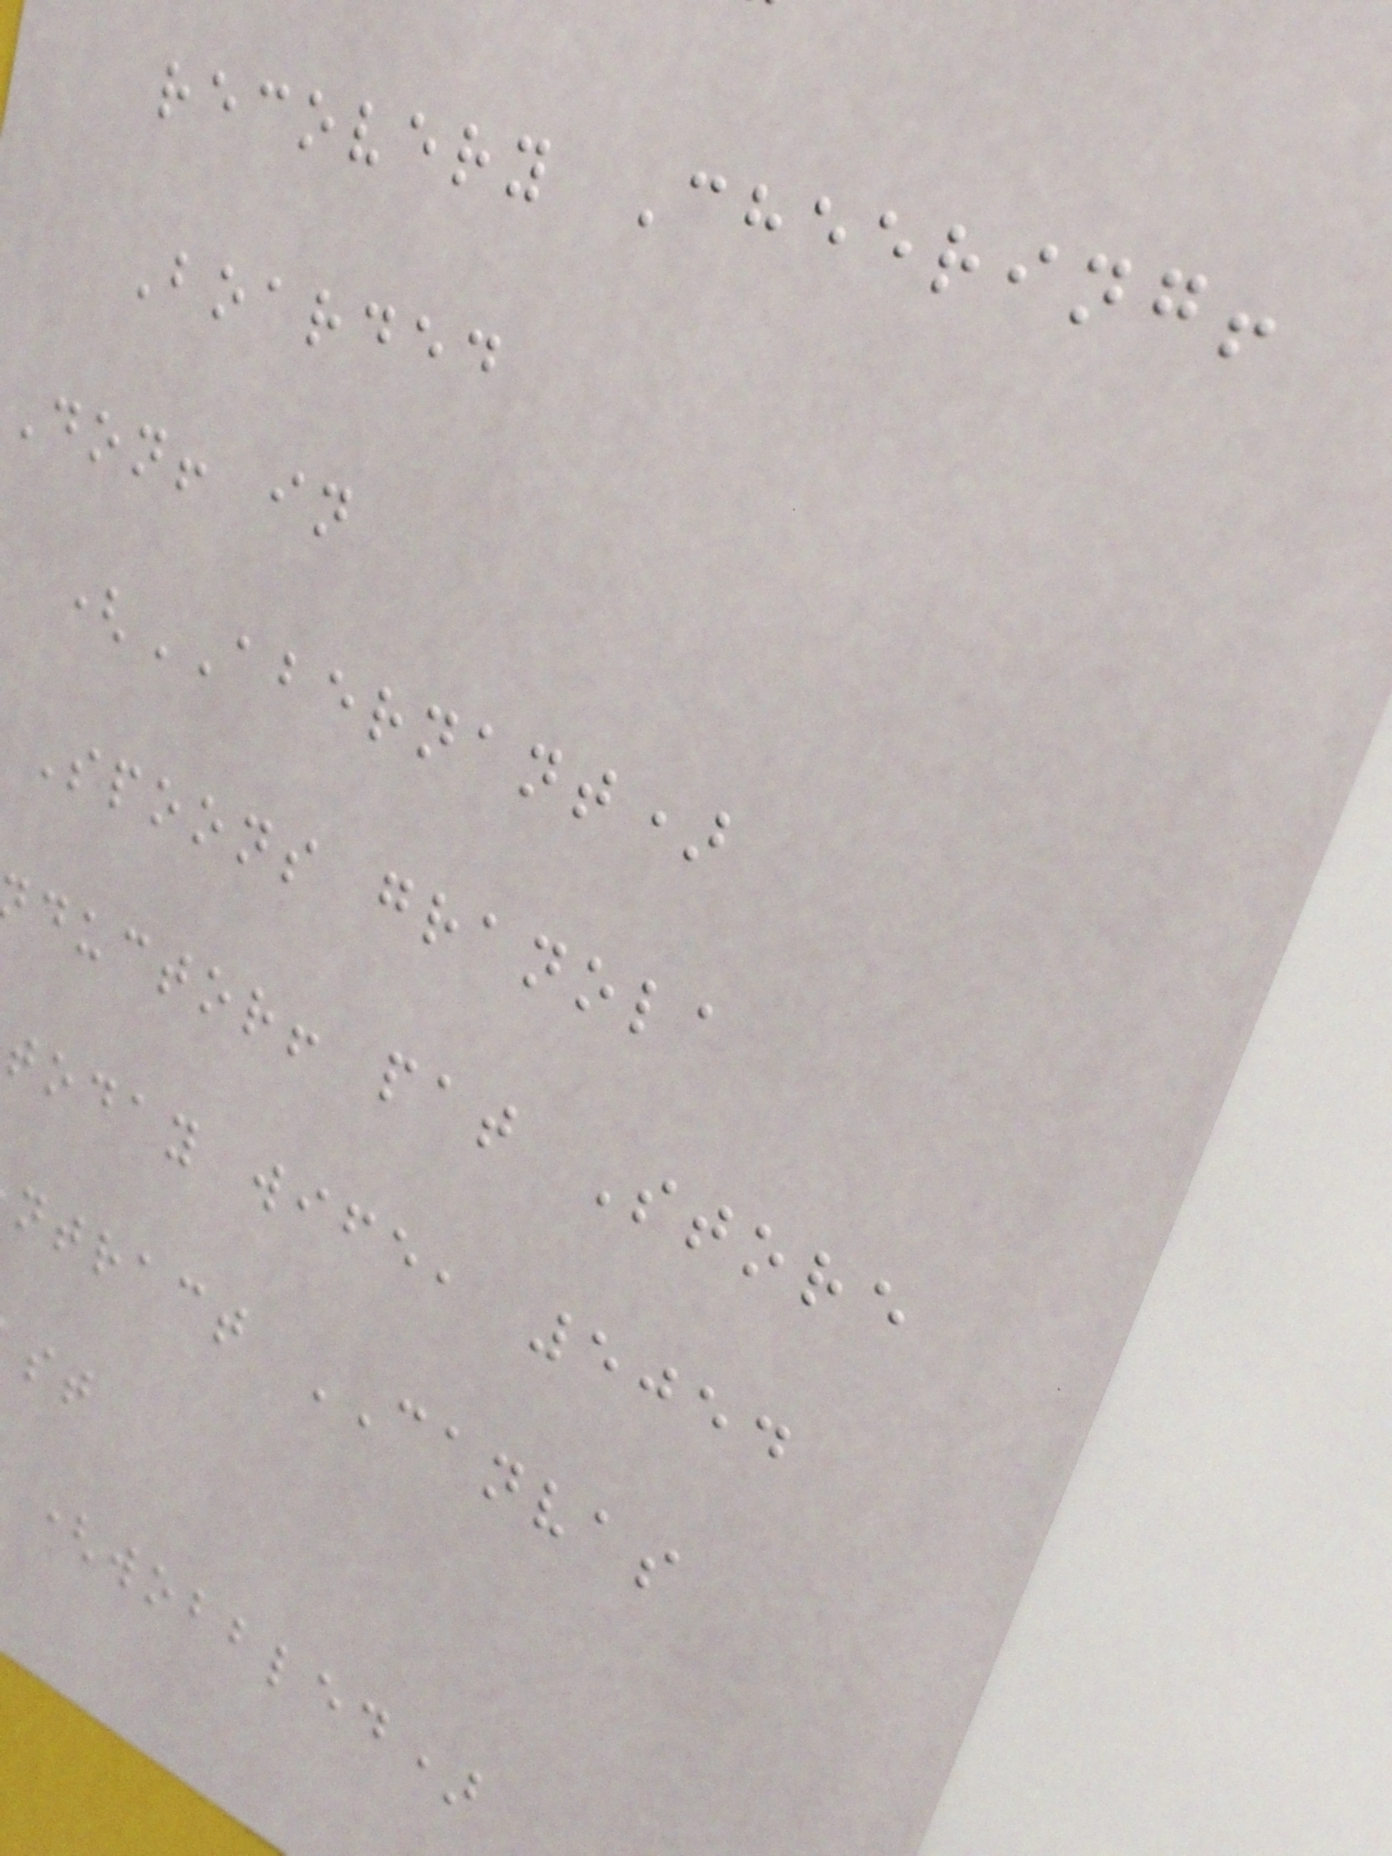recovery Cheering!
Boarded
Don! in
(ABERNANT)
Spoons granola
ductor! pat Store
today wife, 5054
ntract CANVAS
(wobbled)
